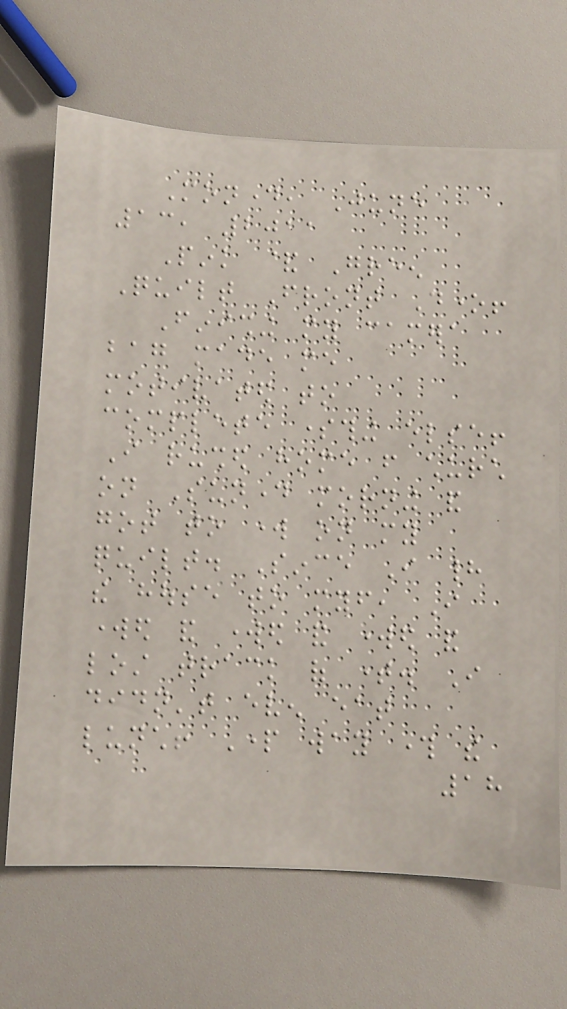Monday, June
13, 2011
Pink & Green
Quilt Front Done!
Finishing my camera
bag made me
motivated to
complete something else!
I rushed home from church
on Sunday morning and
got to work on my
quilt. Since I had
the house to myself, I
worked and worked and worked and
lost track of time. I
didn't even eat
lunch! Part way through the
18
